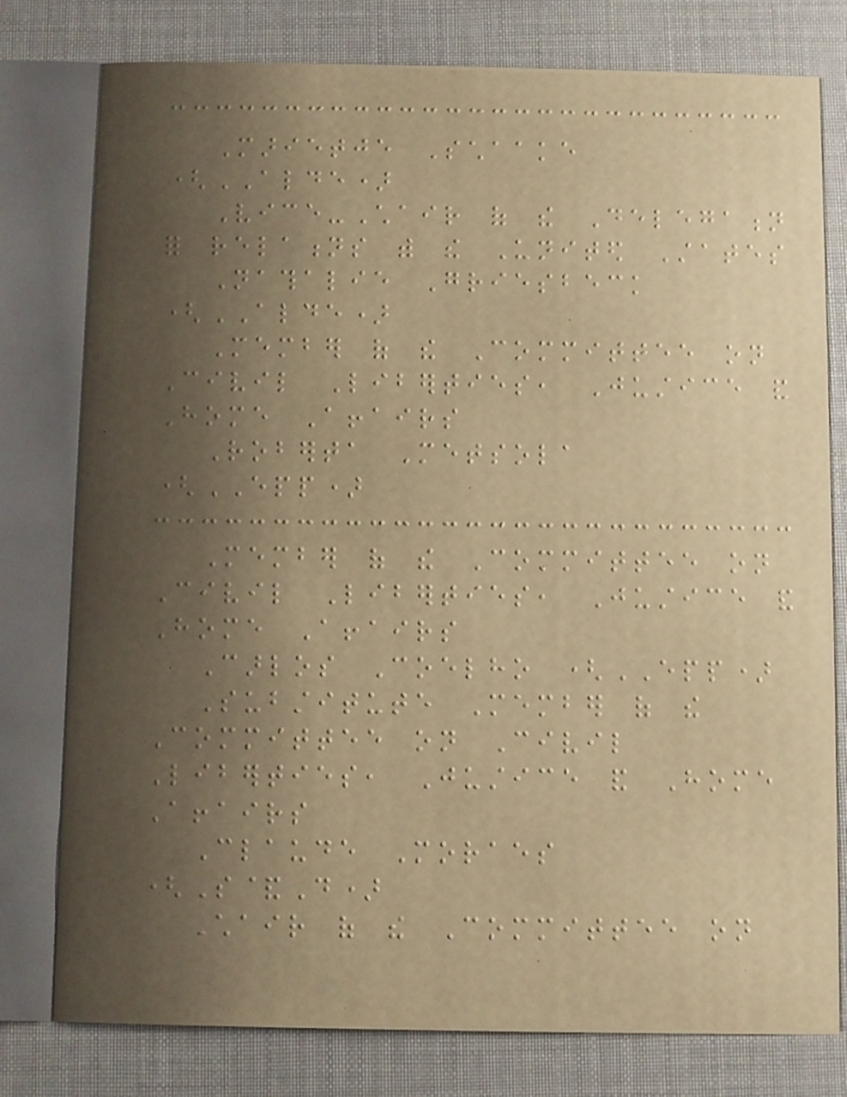Marietje Schaake
(ALDE)
Vice-Chair of the Delegation
for relations with the United States
Nathalie Griesbeck
(ALDE)
Member of the Committee on
Civil Liberties, Justice and
Home Affairs
Roberta Metsola
(EPP)
Member of the Committee on
Civil Liberties, Justice and
Home Affairs
Carlos Coelho (EPP)
Substitute Member of the
Committee on Civil
Liberties, Justice and Home
Affairs
Claude Moraes
(S&D)
Chair of the Committee on
